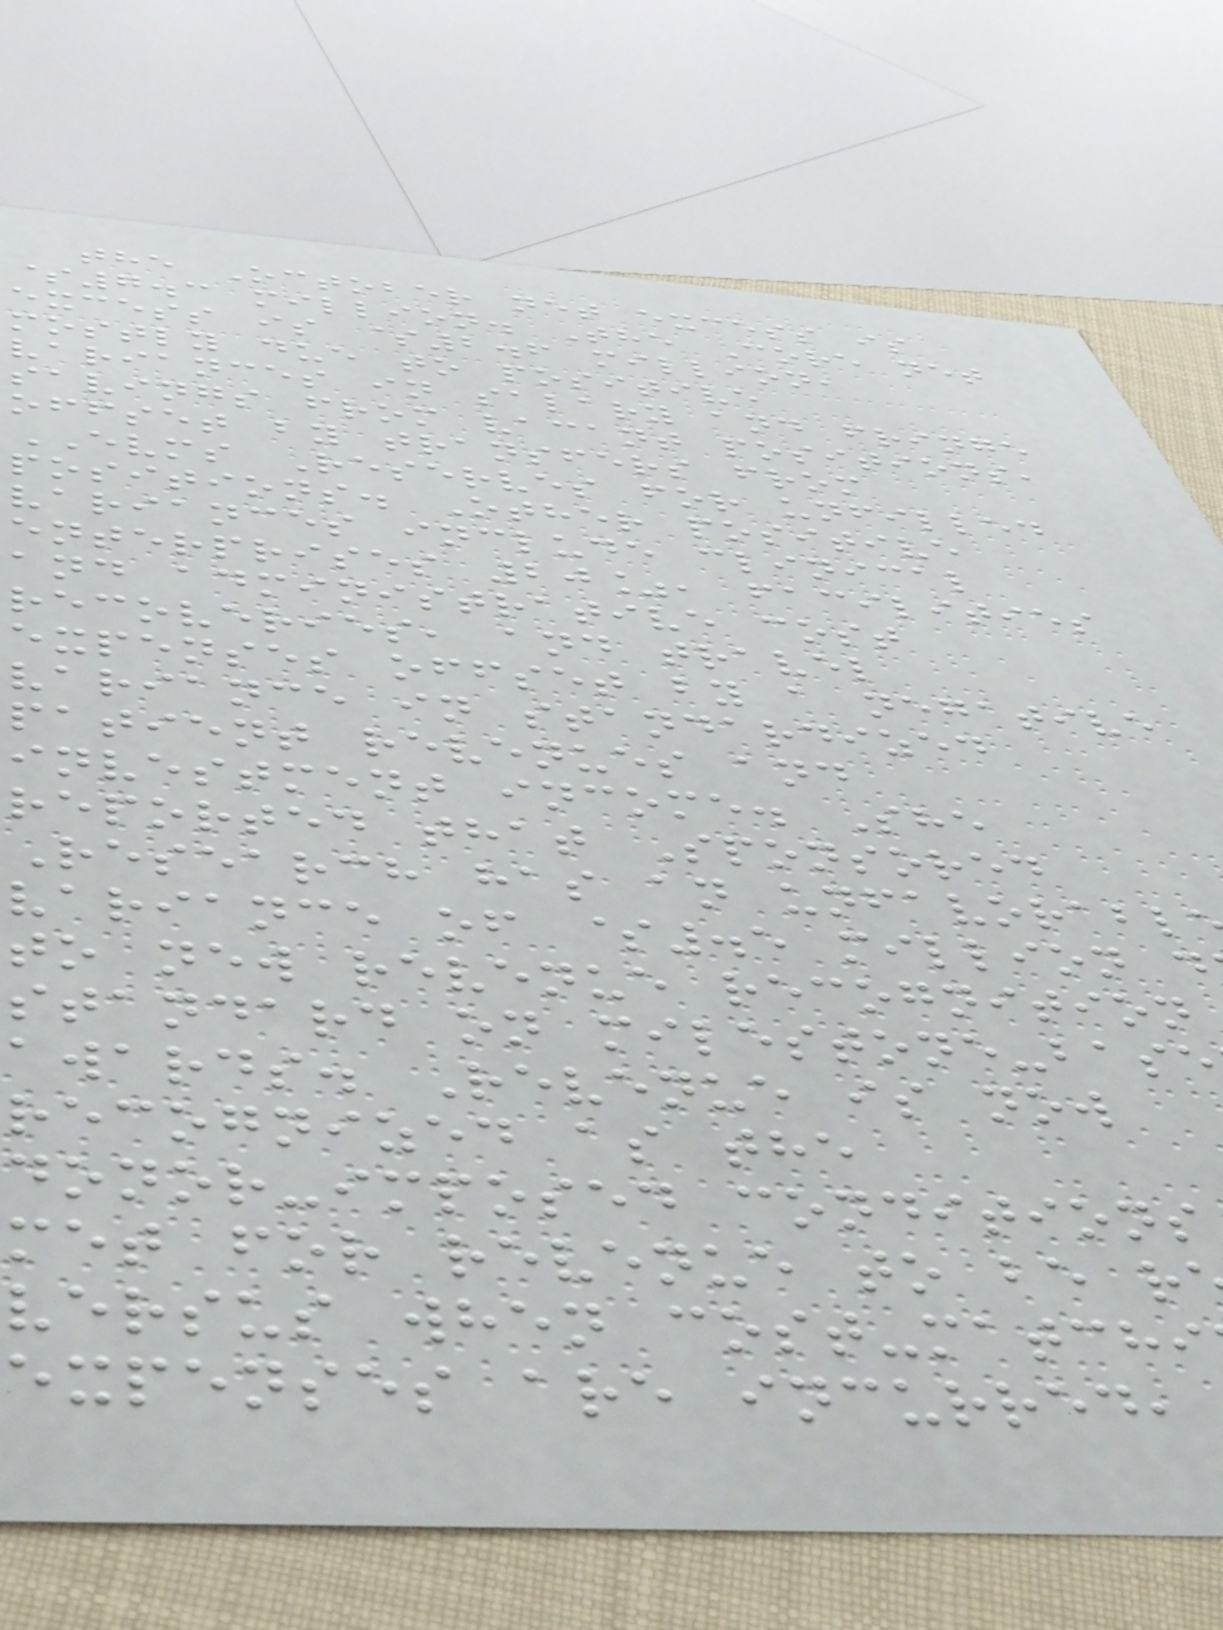the October net excess is
$7.3 million. The Core net
excess is $2.6 million,
mostly due to positive
variances in salary and fringe
savings from vacant positions,
offset by transfers from
EVMS Reserves for unfilled
positions. Other positive
variances include clinical
enterprises 20%, facilities
and administrative cost
recoveries, and travel
expenses offset by a negative
variance in standardized
patient revenues and
investment income. She
reported that Sponsored
Research has an unfavorabl
variance of $.5 million d
to new revenue recognition
standard on milestone-base
awards. Revenue is now
recognized as the
donor-imposed conditions
met for revenue to be r
versus when cost-matchi
expenses are incurred,
